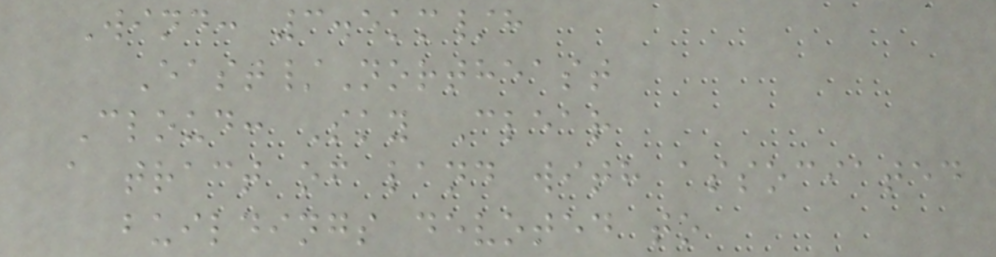Wind: 3.5km/h
East/Northeast
Cloud: Sky Clear
a tract of land with associated
buildings devoted to
